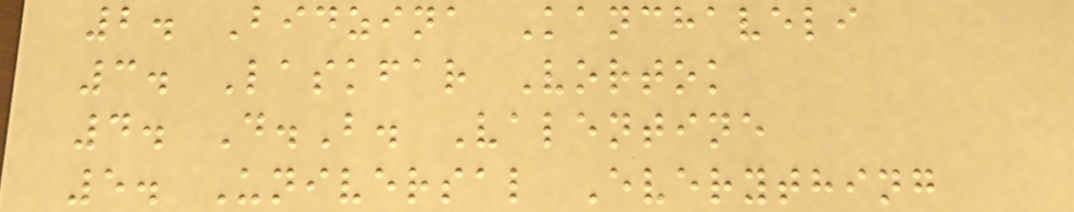2. Bidzina Kanchaveli
3. Laskfar Vortok
4. D.B. Valentine
5. Universal Everything
